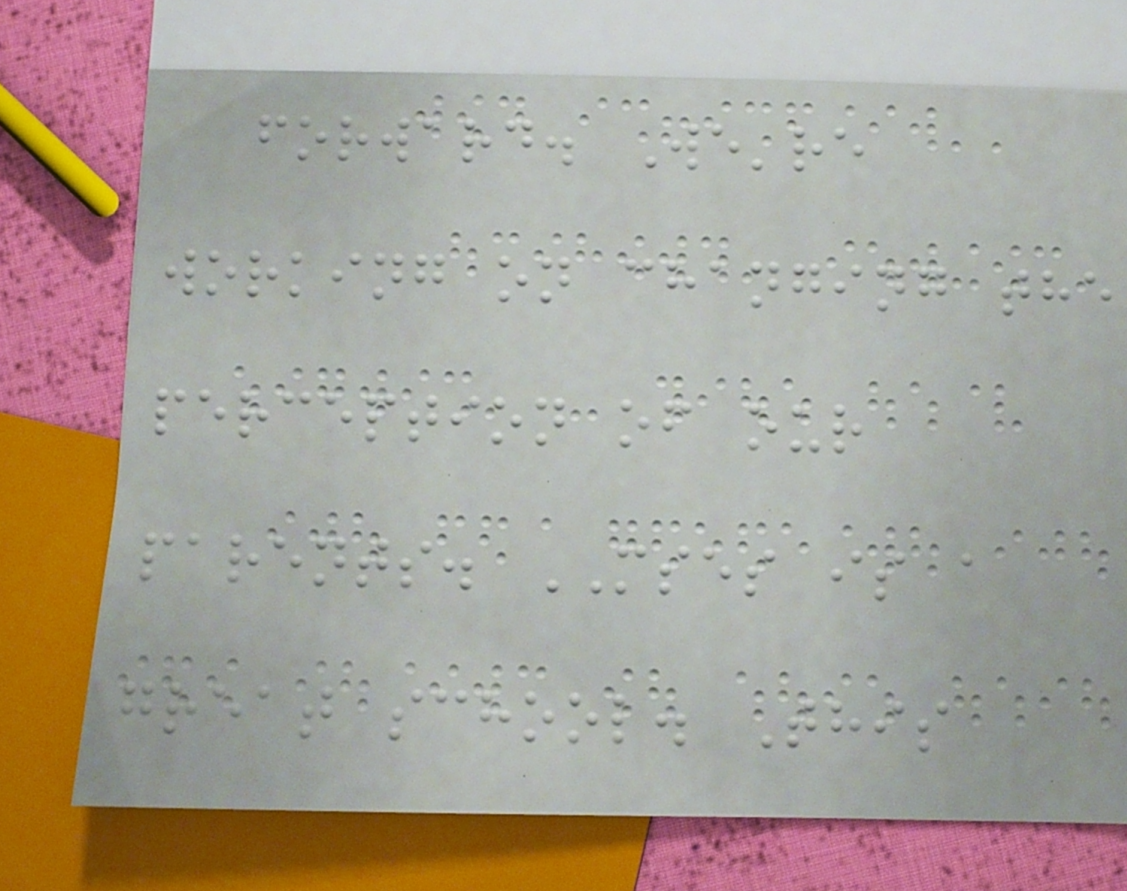forward. We're
working on changing the
perception of our
parents. MSES is a
great school. This
